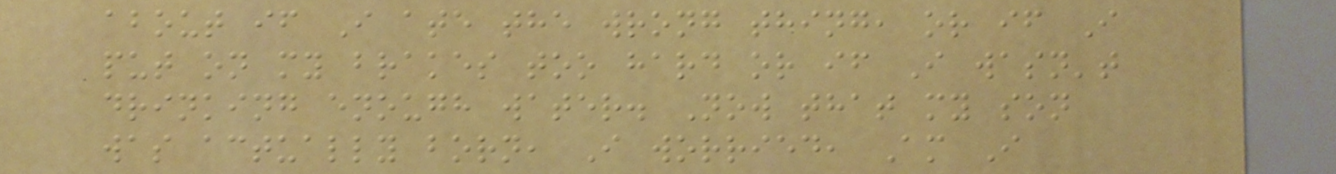about if I ate the wrong thing, or if I
put on my brakes too hard or if I wasn't
drinking enough water. Now that my son
was actually born, I worried, Am I
